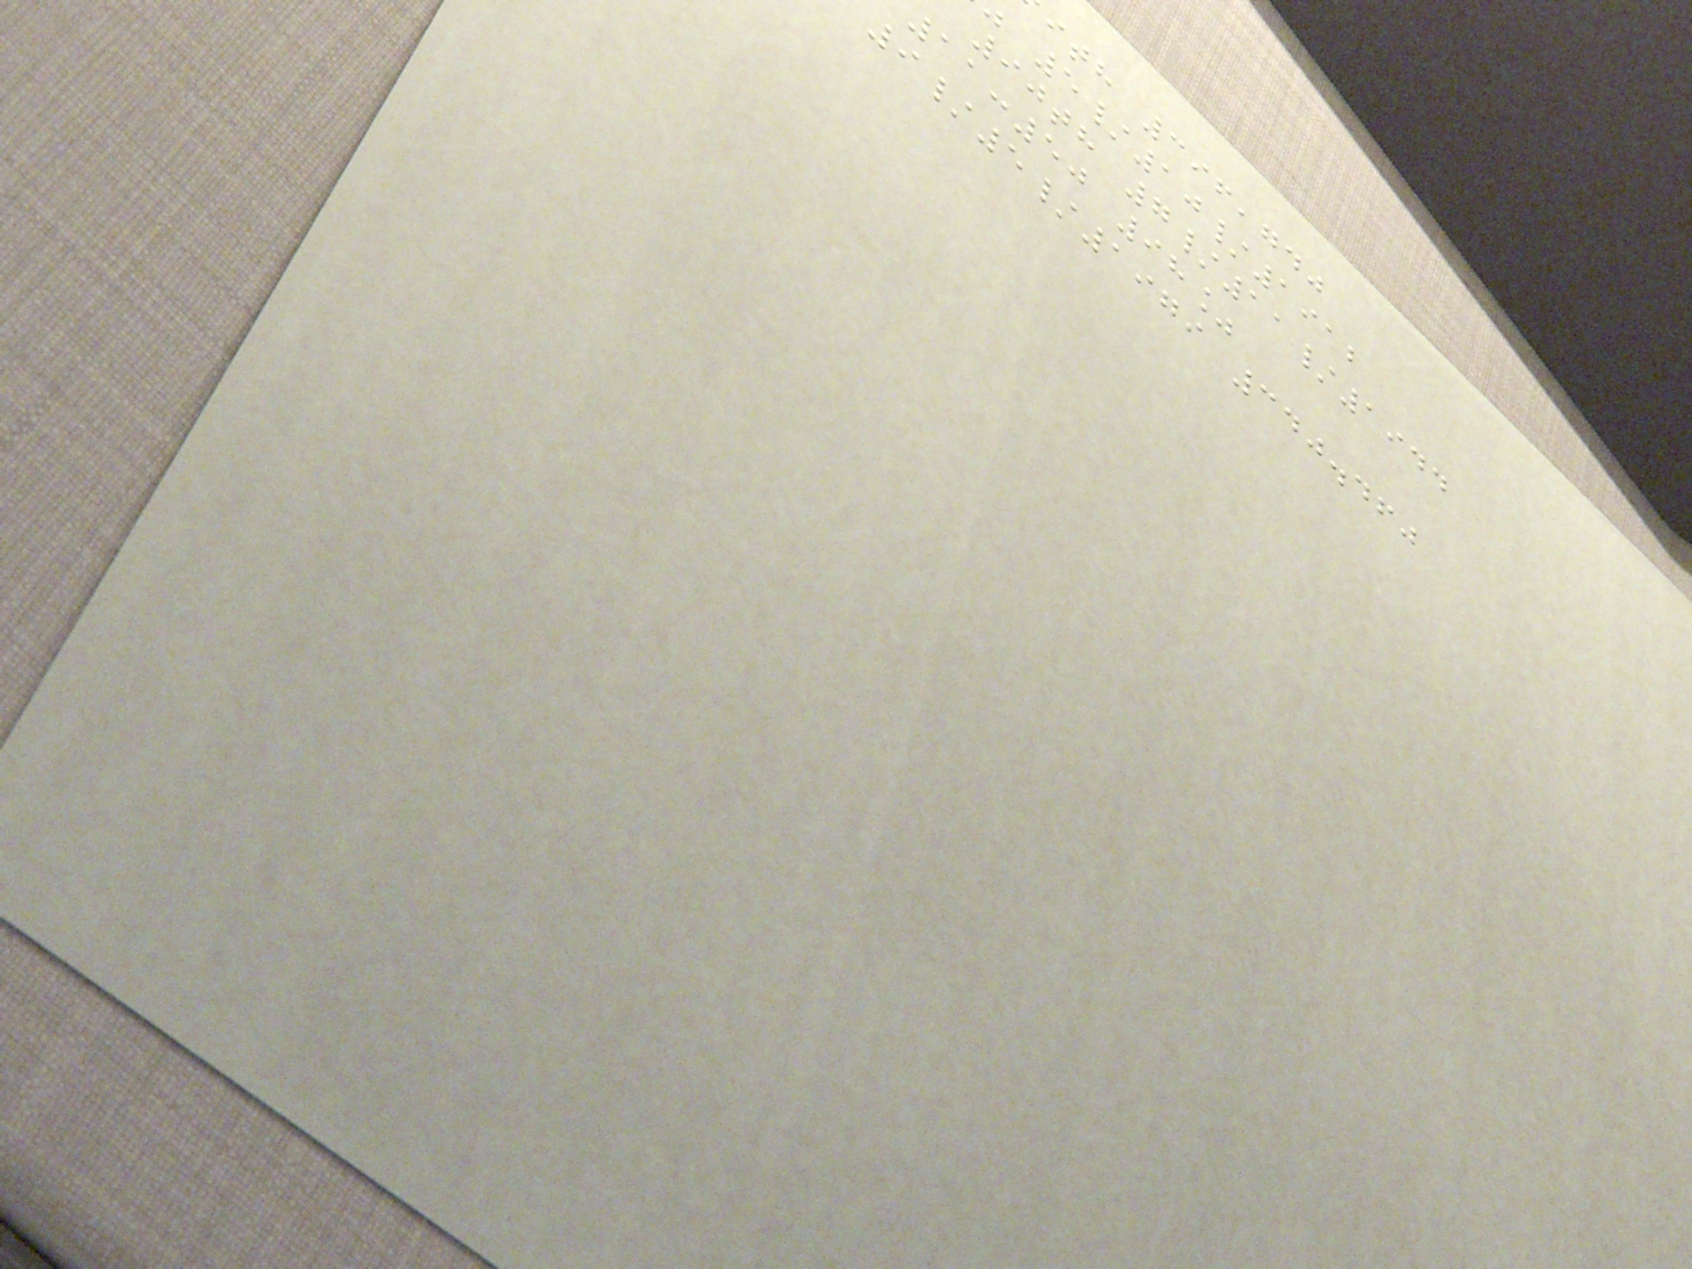ith 396,740
5/10/1912
90th 7/11/1944
11:50 98%
9/5/1979 340.460
